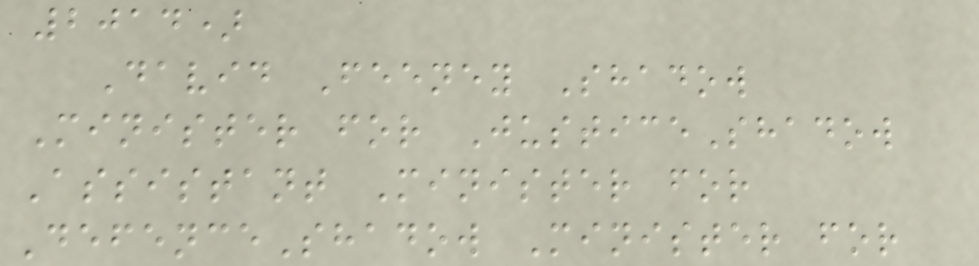2014)
David Feeney Shadow
Minister for JusticeShadow
Assistant Minister for
DefenceShadow Minister for
